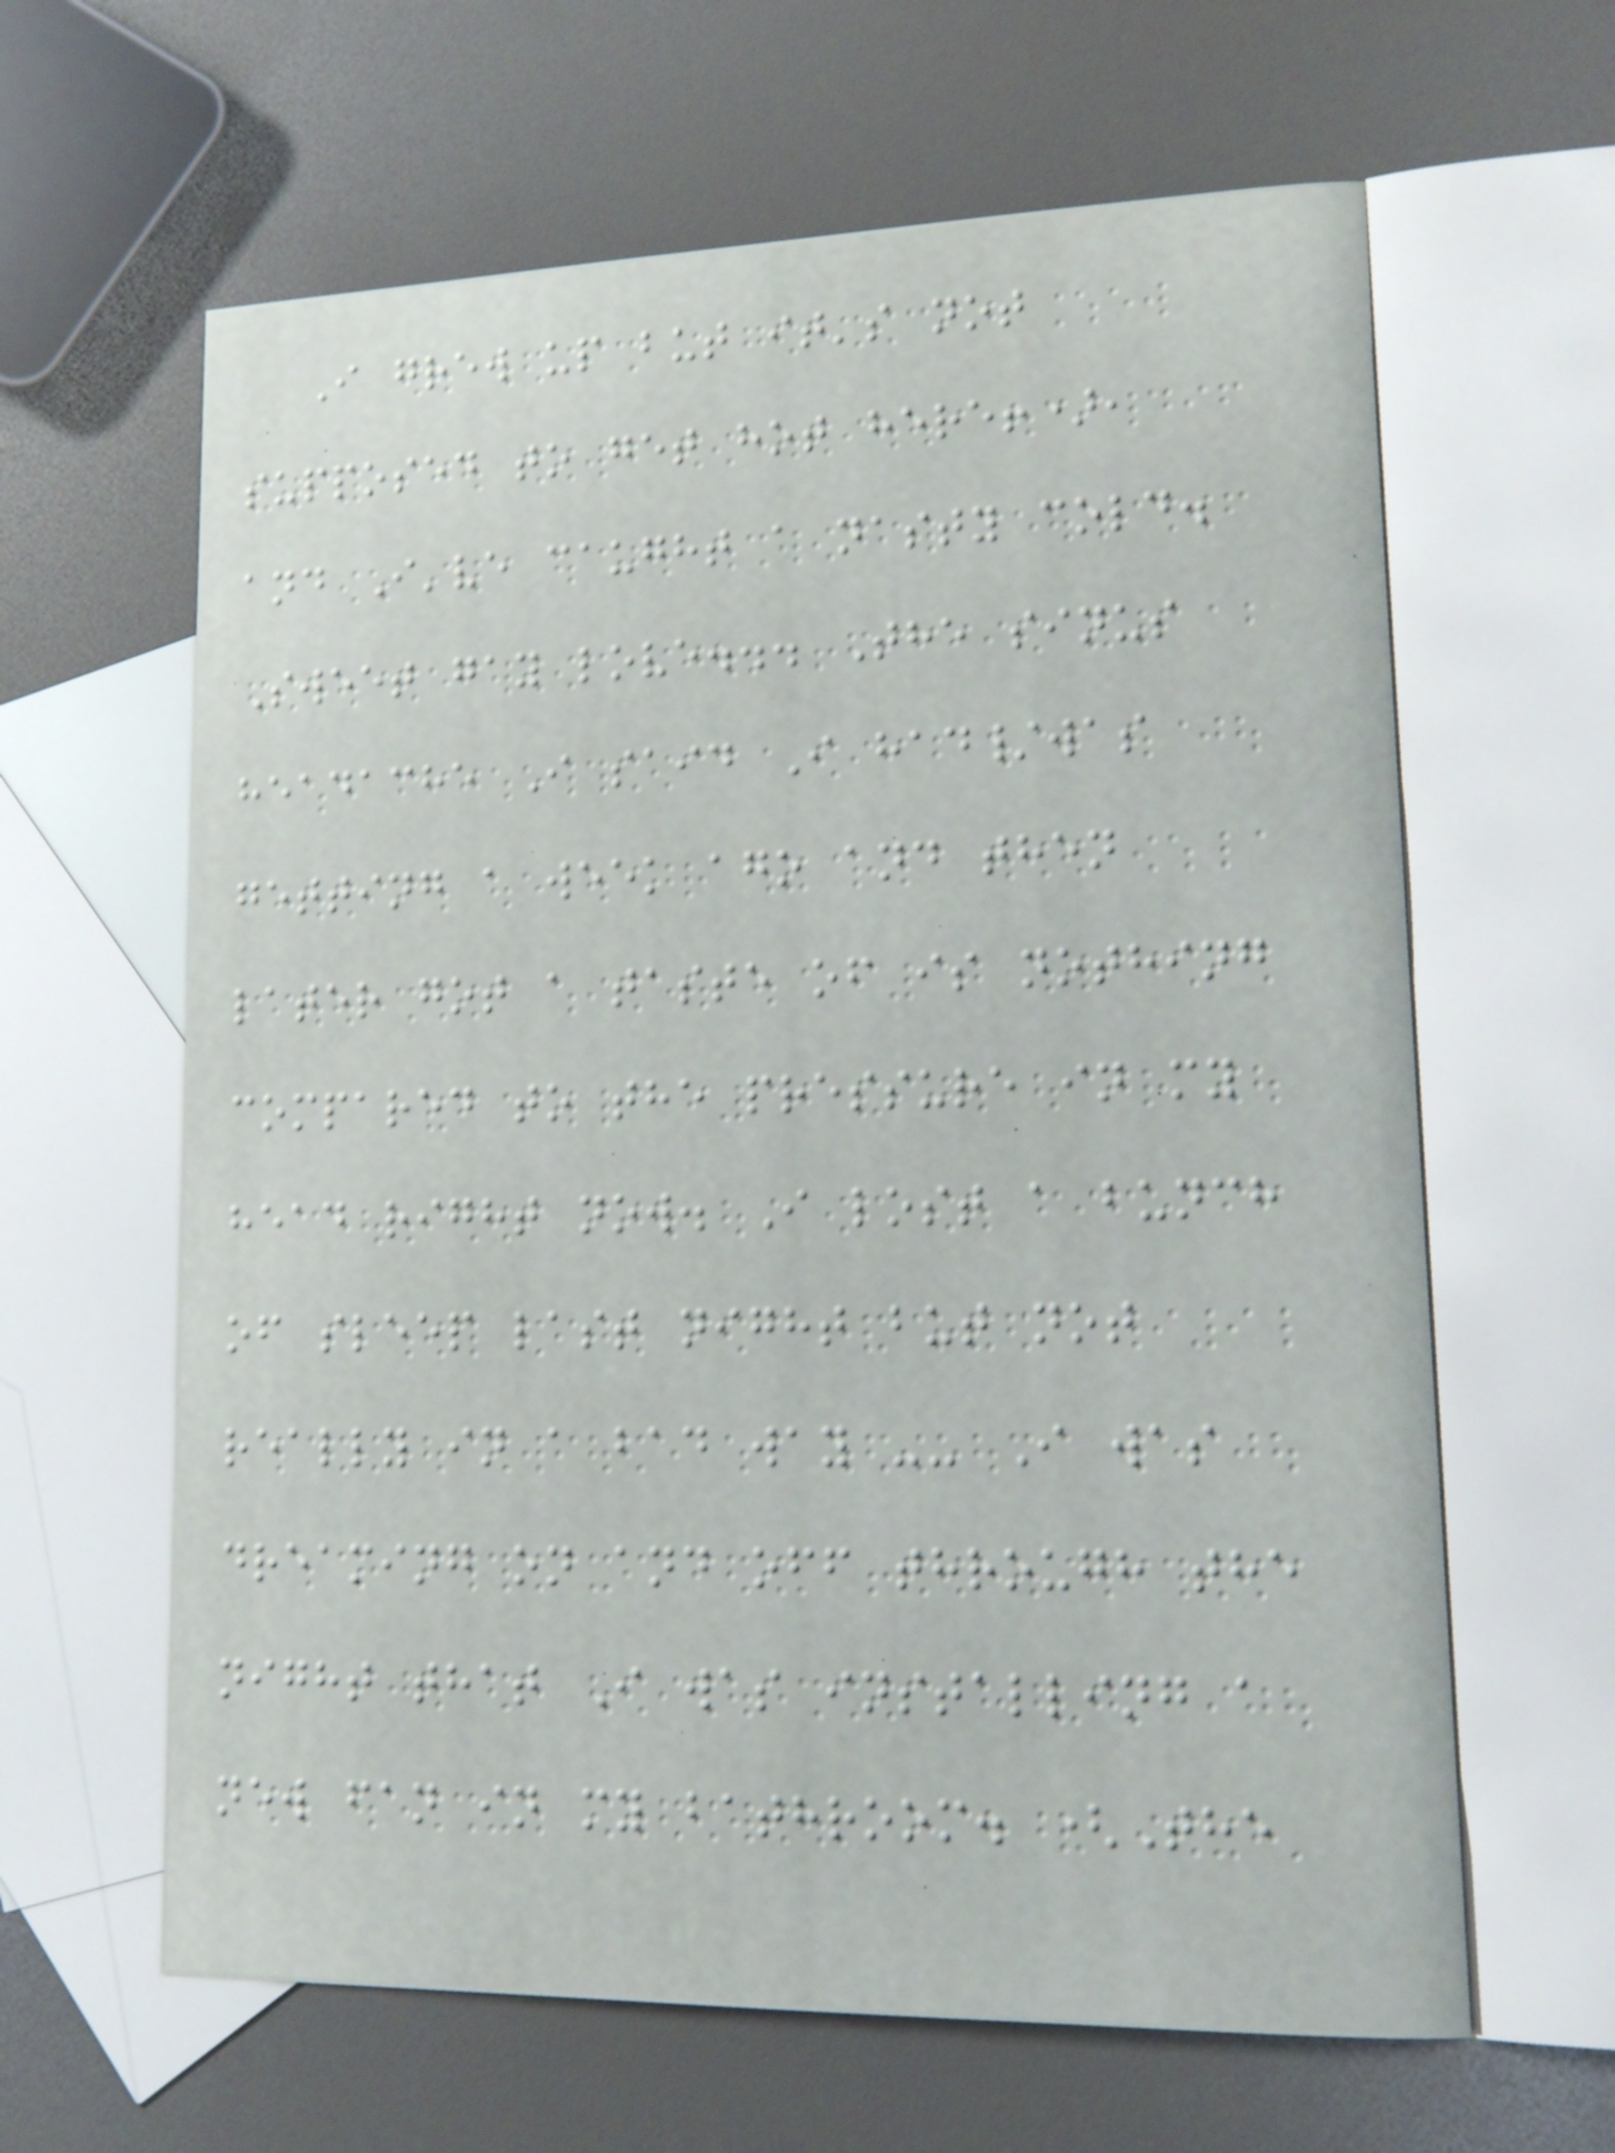I grew up but it's not
supposed to get hot here!),
and I've caught a nasty cold.
Sweet gay love... The sinus
headache I said I had/was
getting a week ago and then
later got a taste of is nothing
compared to the pressure in my
head right now. I lost a bunch
of sleep last night but not
really in a bad way -- I was
dreaming on and off through the
night that I was installing a
new fan in my bathroom. (The
